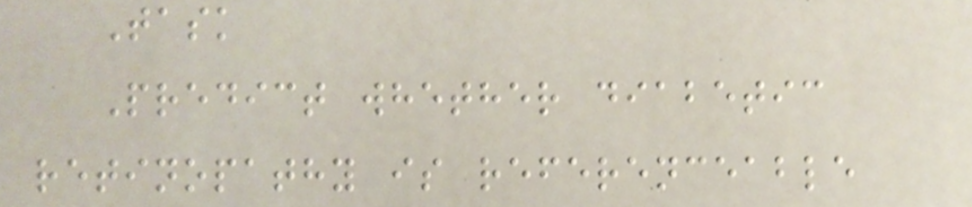Task
Predict whether diabetic
retinopathy is referenceable
